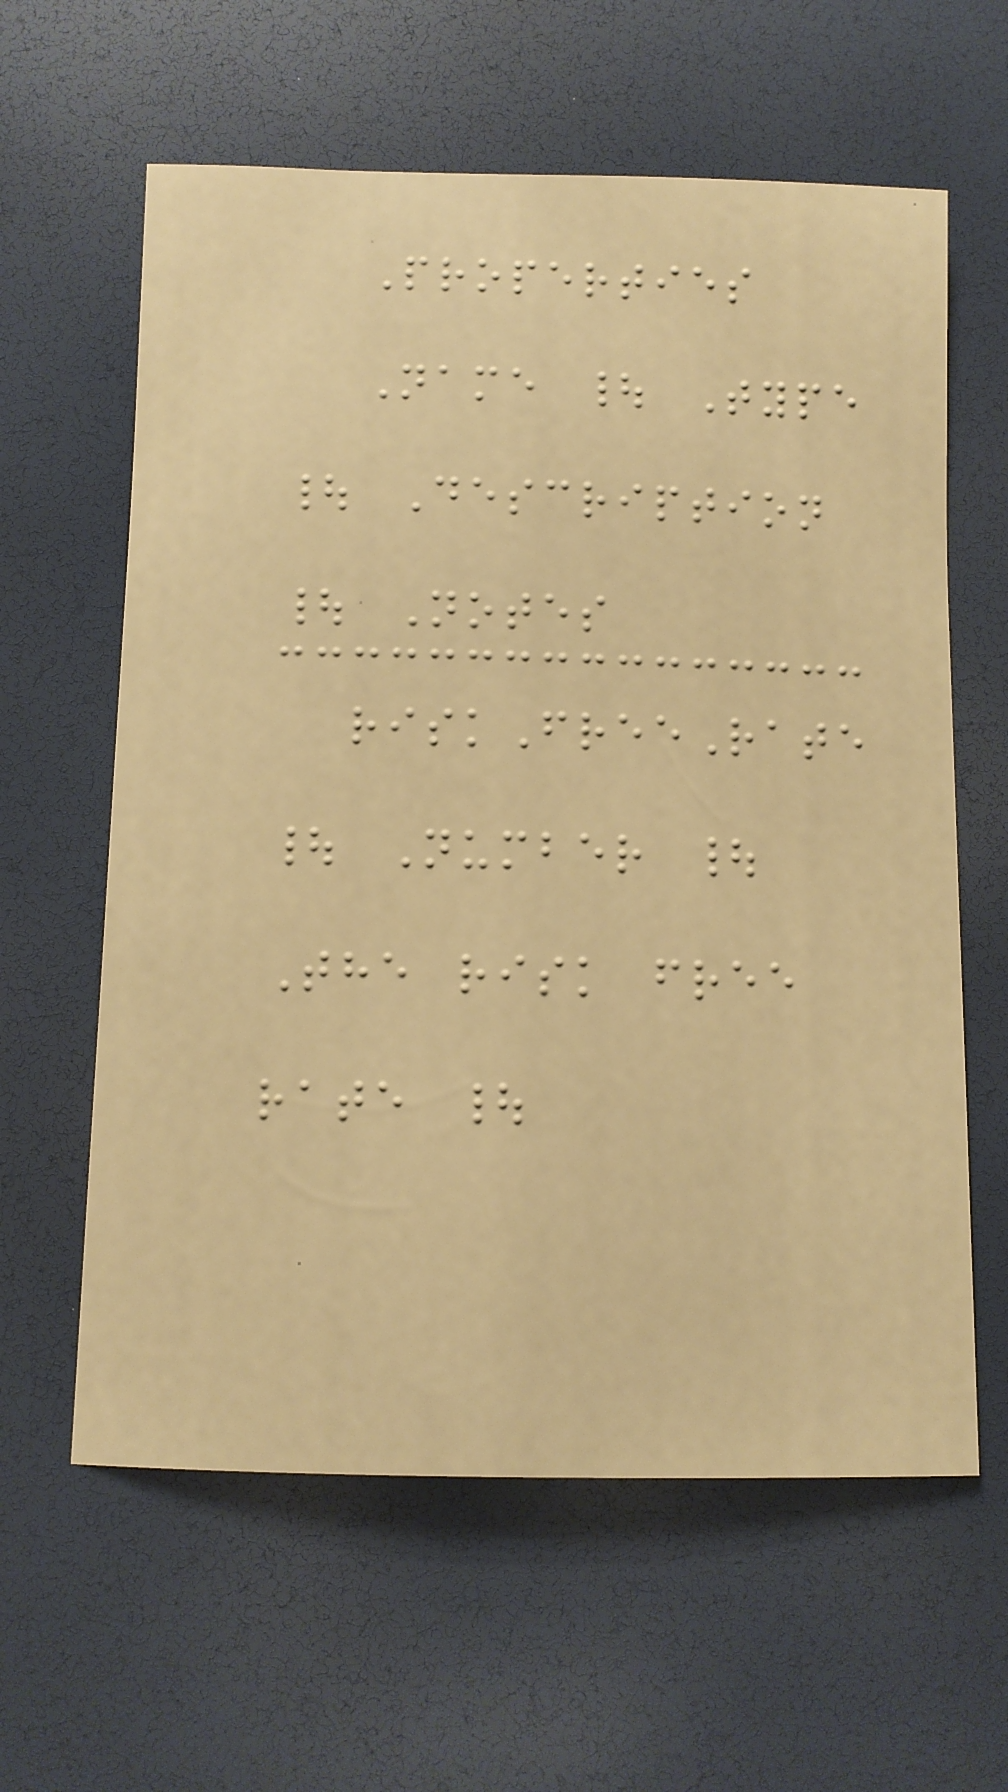Properties
Name | Type
| Description
| Notes
riskFreeRate
| Number |
The risk free
rate |
